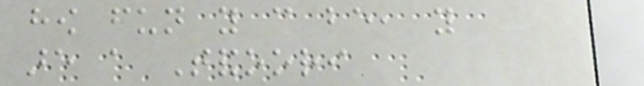how fun you can be, you
are a Tandoori
